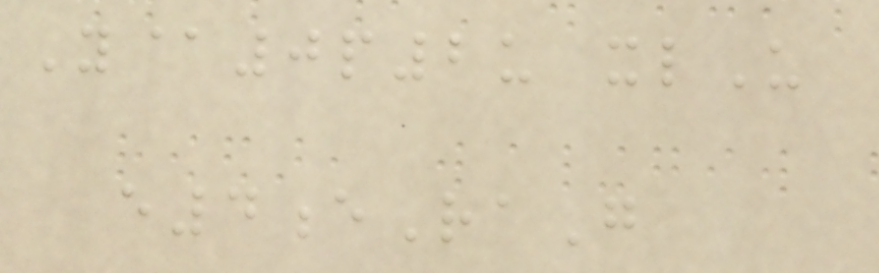Y@0p2u xlU
e4eRaG
